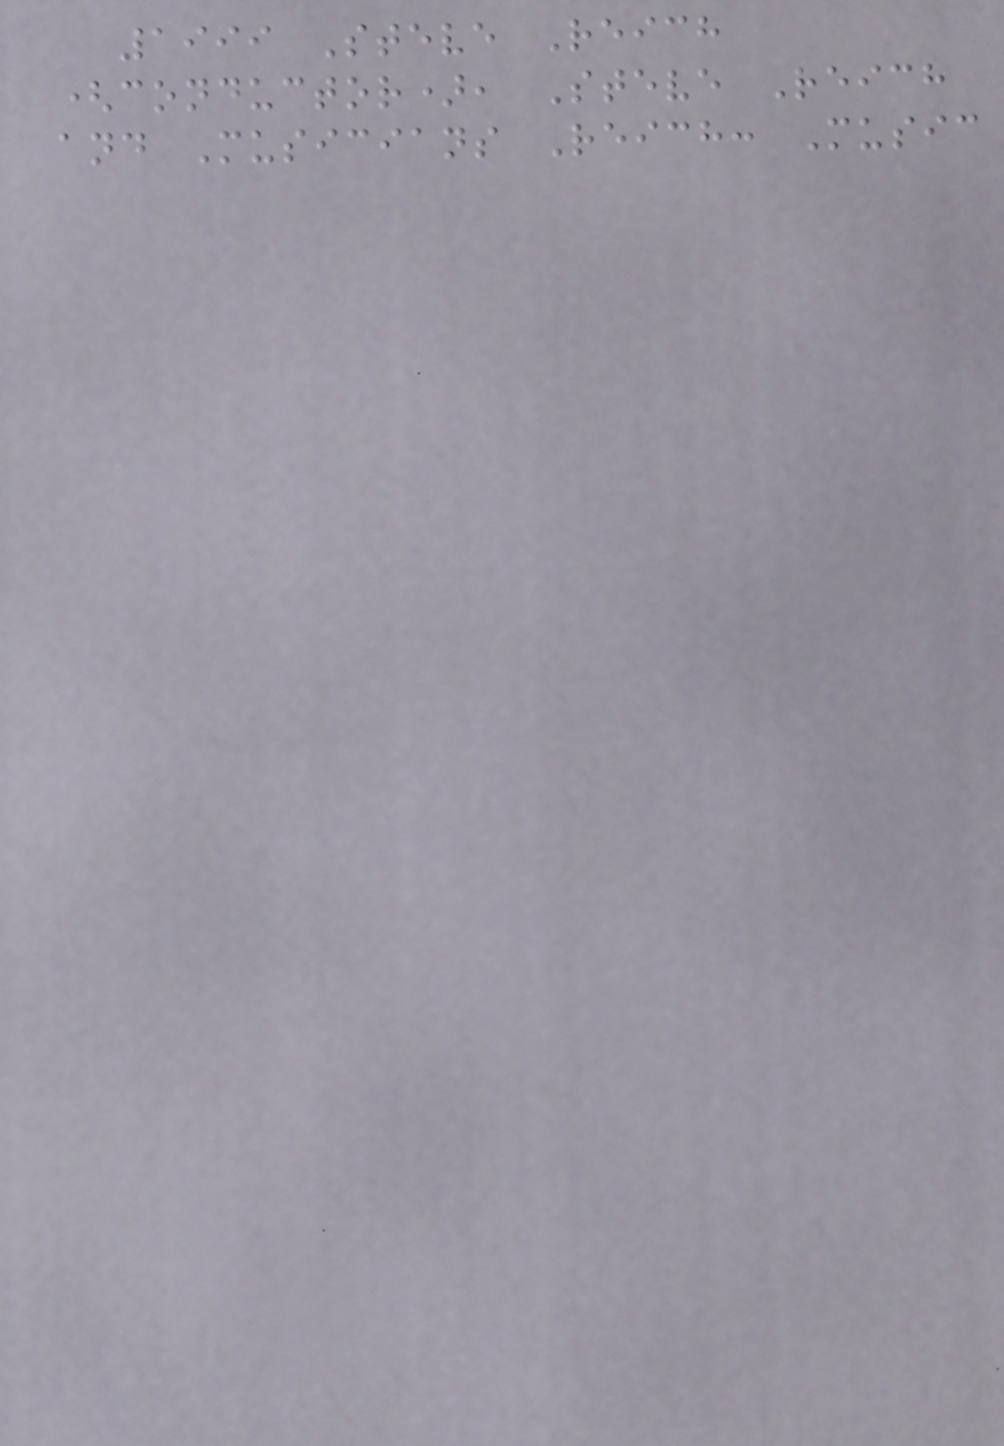1999 Steve Reich
(conductor), Steve Reich
and Musicians Reich: Music
